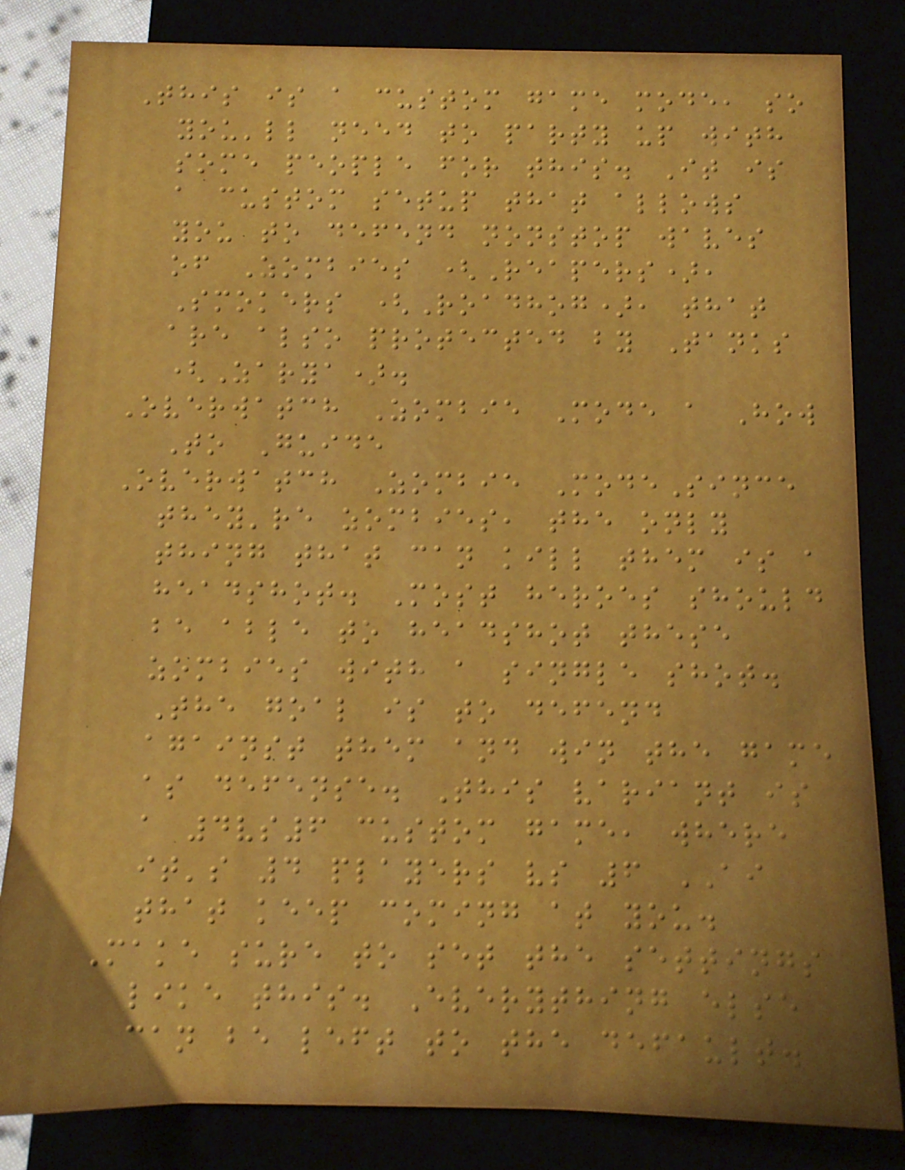This is a custom game mode, so
you'll need to party up with
some people for this. It is
a custom setup that allows
you to defend nonstop waves
of Zombies (Reapers),
Smokers (Roadhog), that
are also protected by Tanks
(Zarya).
Overwatch Zombie Mode a How
To Guide
Overwatch Zombie ModeSince
they're zombies, the only
thing that can kill them is a
headshot. Most heroes should
be able to headshot these
zombies with a single shot.
The goal is to defend
against them and win the game
as defense. This variant is
a 4vs6 custom game, where
it's 4 players vs 6 AI
that keep coming at you.
Make sure to set the settings
like this. Everything else
can be left to the default.
